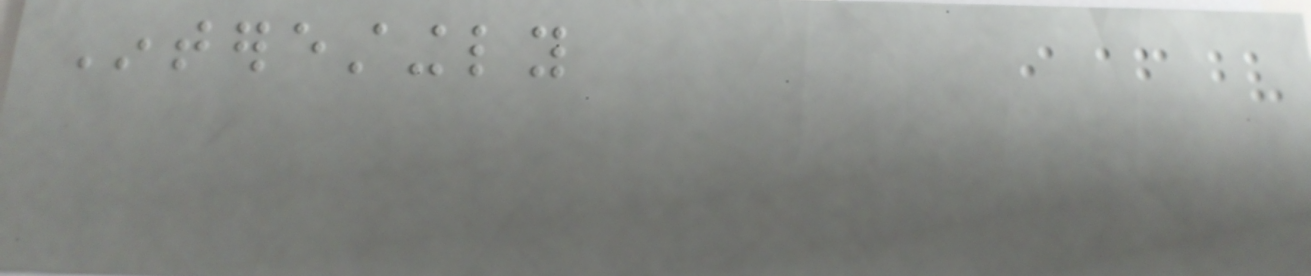Interestingly
